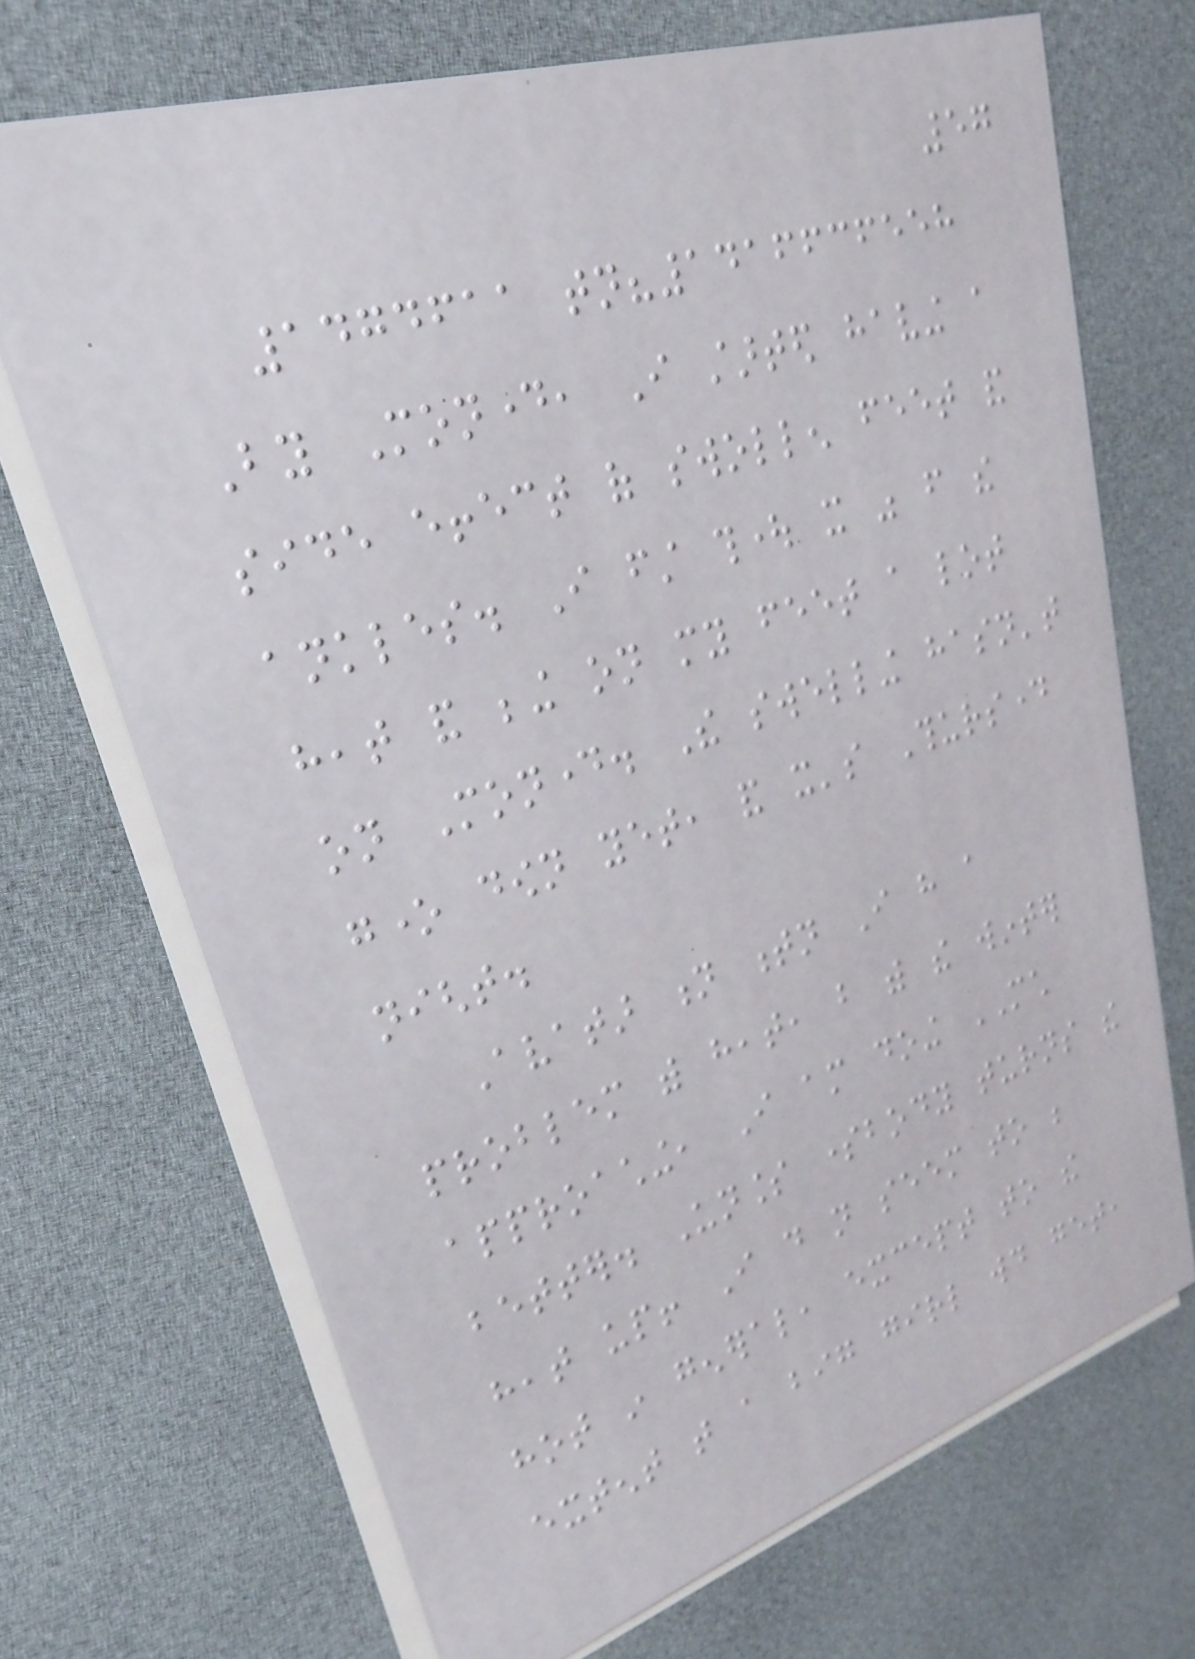57
1474611 tn?1416636558
By Monday, I started having a
side effect of swollen feet and
ankles. I first thought it was from the
heat and being on my feet a lot
on Monday. The swelling hasn't
gone down yet, and it's Thursday
night.
Avatar n tn I have a
problem with heat, but with the winter
approaching, I am doing MUCH
better. Unless somebody turns the
heat up! I do not seem to be
hot in general, except to the
extent that a big girl would get,
